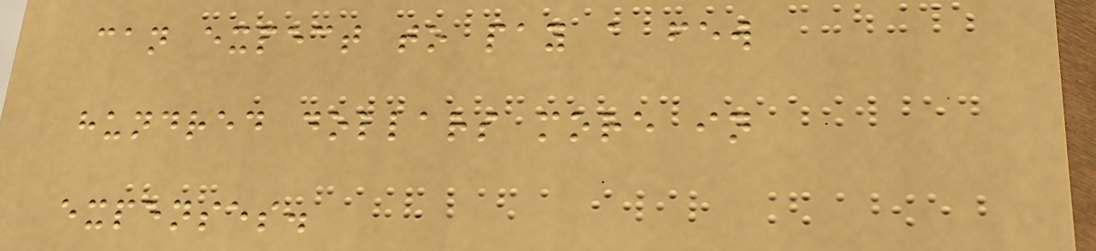can expect to pay a few
hundred dollars more in
expenses.
